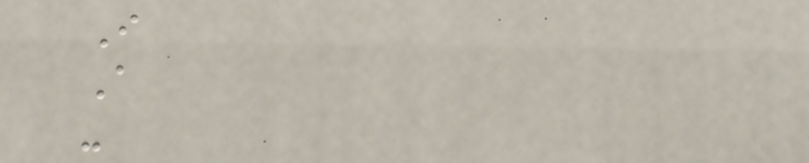I
A
-
